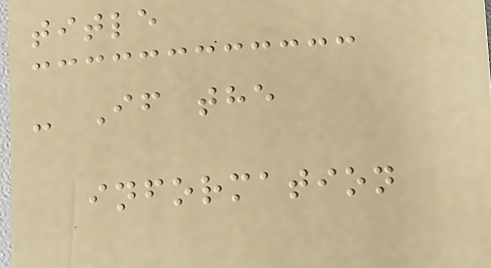title
- If the
information
